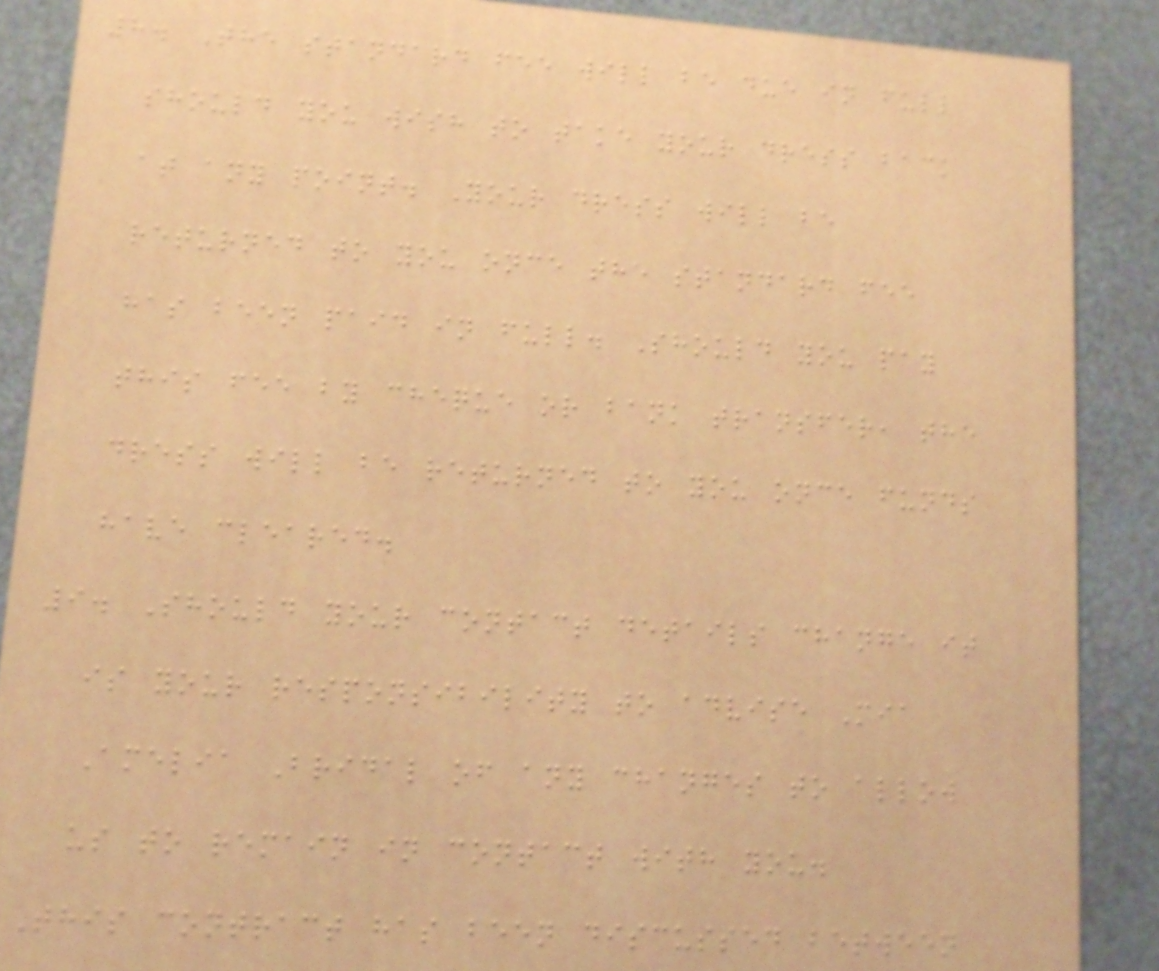8. The standard fee will be due in full
should you wish to take your dress back
at any point. Your dress will be
returned to you once the standard fee
has been paid in full. Should you pay
this fee by cheque or bank transfer, the
dress will be returned to you once funds
have cleared.
9. Should your contact details change it
is your responsibility to advise Mia
Amelia Bridal of any changes to allow
us to remain in contact with you.
This contract has been discussed between
